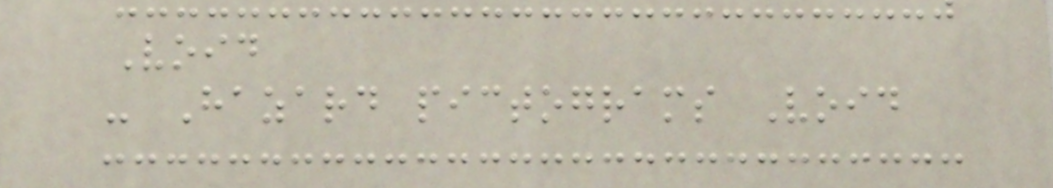Void
- Hazard pictograms Void
